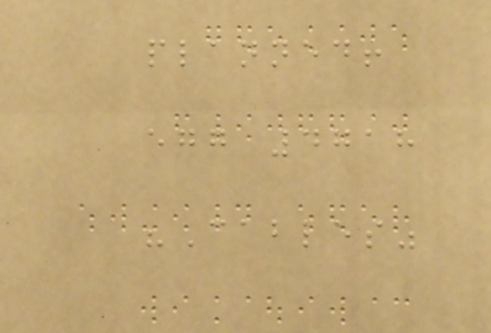planned!
egg 4718
"Cables"
